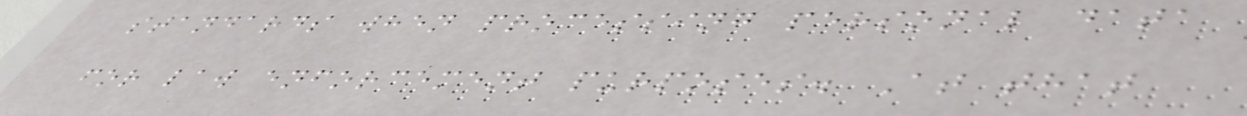standards when processing personal data
for law enforcement purposes. At that
